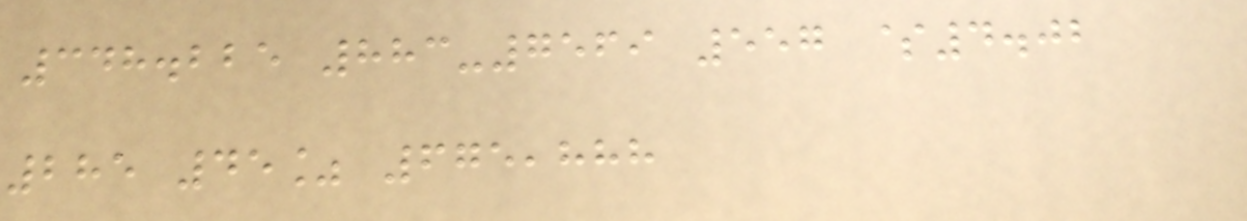348.225 883-7569 557 $4.02
285 45% 675,888
